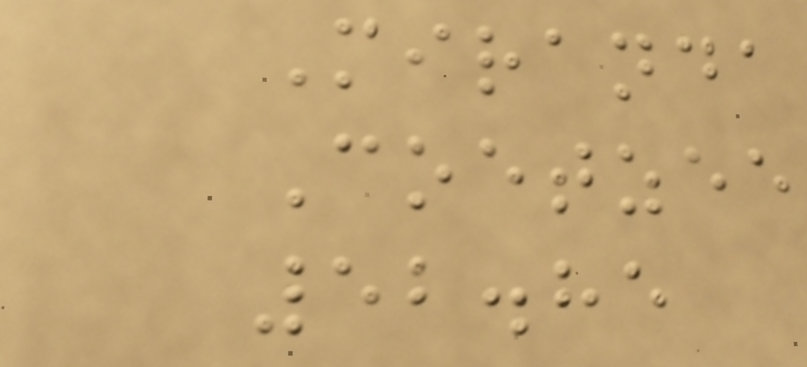Miranda
Coetzee
52.85
